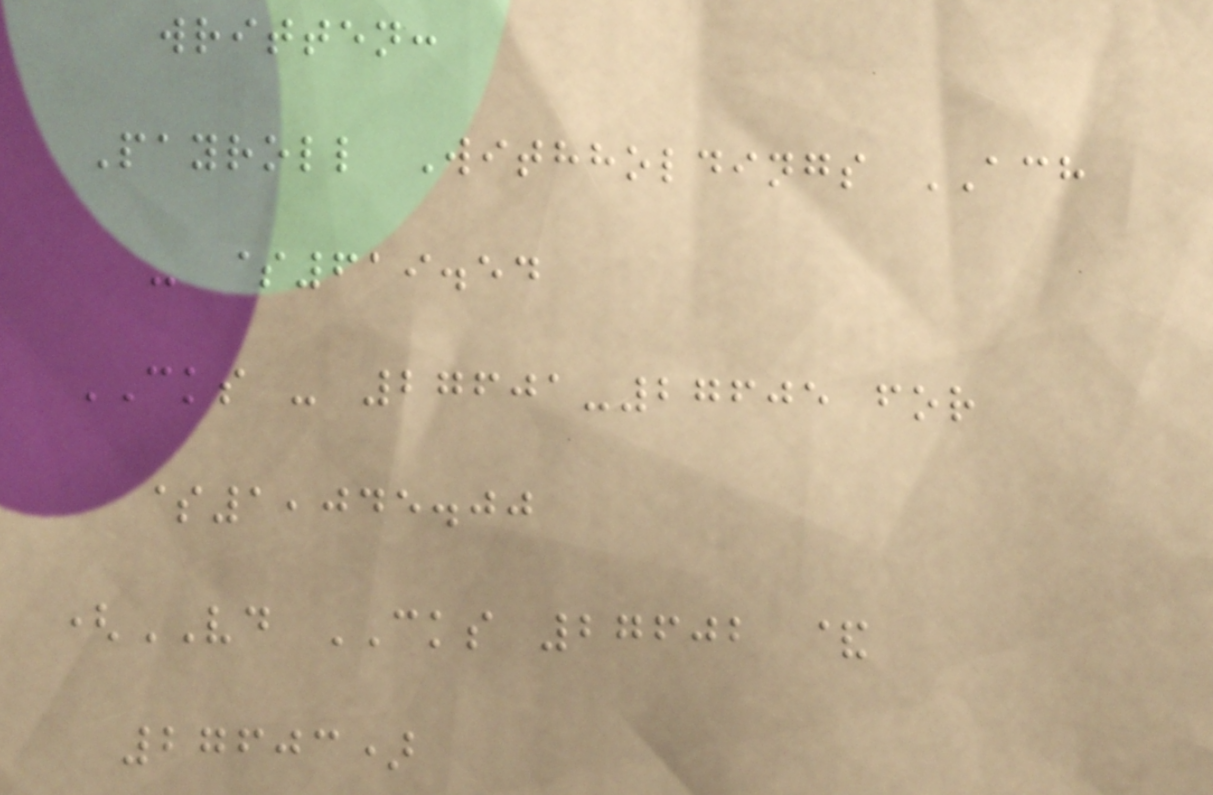written:
Payroll Withholdings ACH
- $619.54
CKS - 27601-27605 for
$1,045.00
(VD CKS 27602 &
27603)
